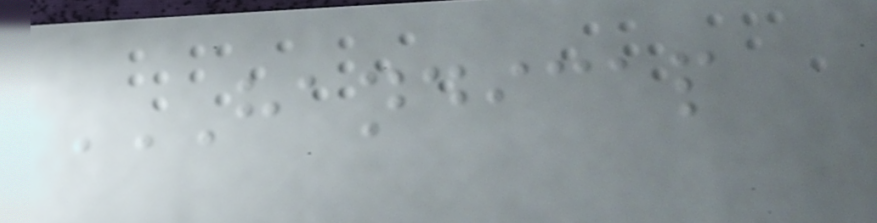HANDICAP
